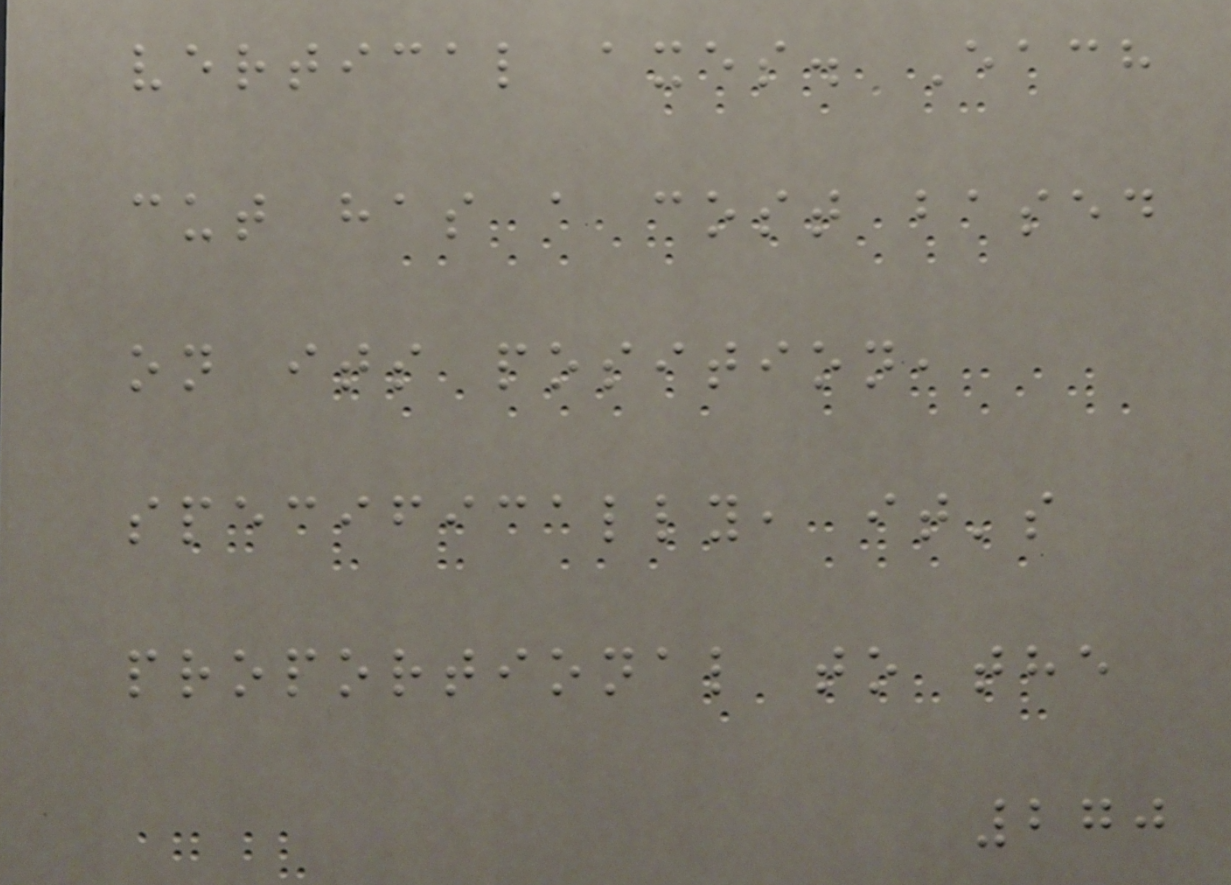vertical axes. Each
cut has a cost based
on its position,
specifically, it's
proportional to the
270
